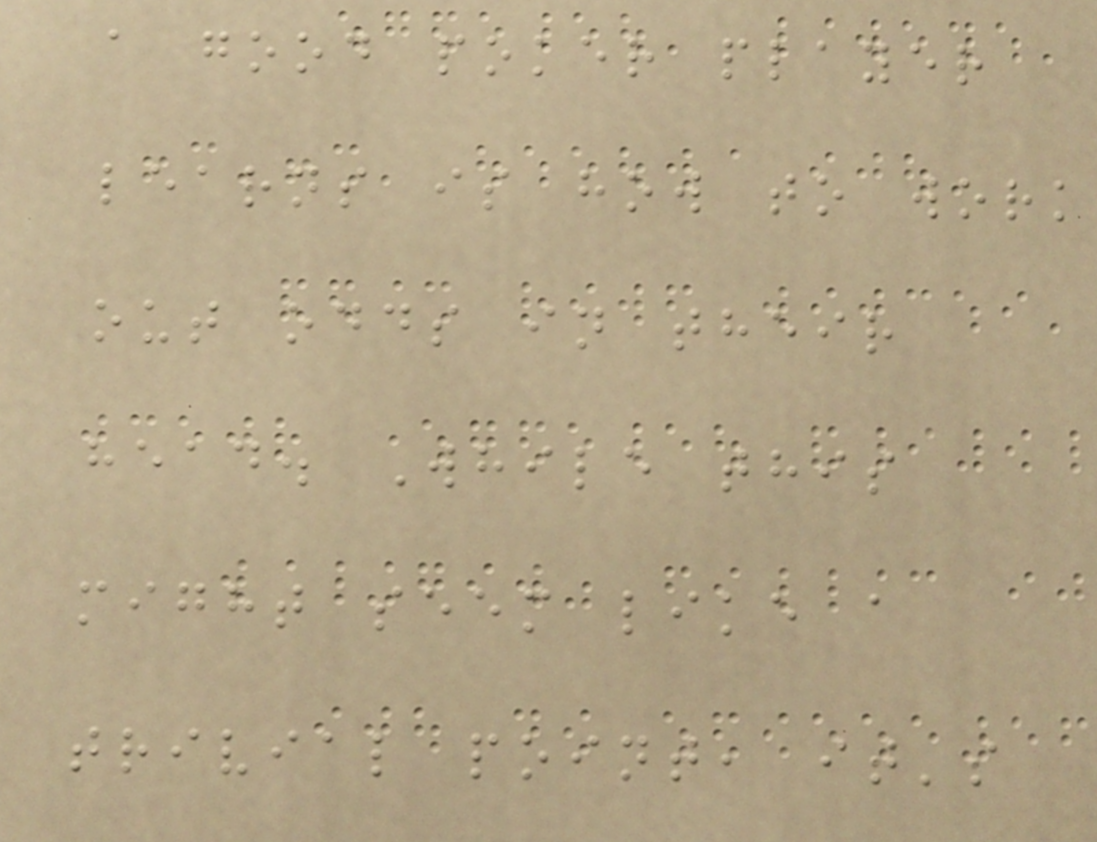a good poker player
learns is how to work
out odds in their
head. While this
might seem like a
trivial point, it's
